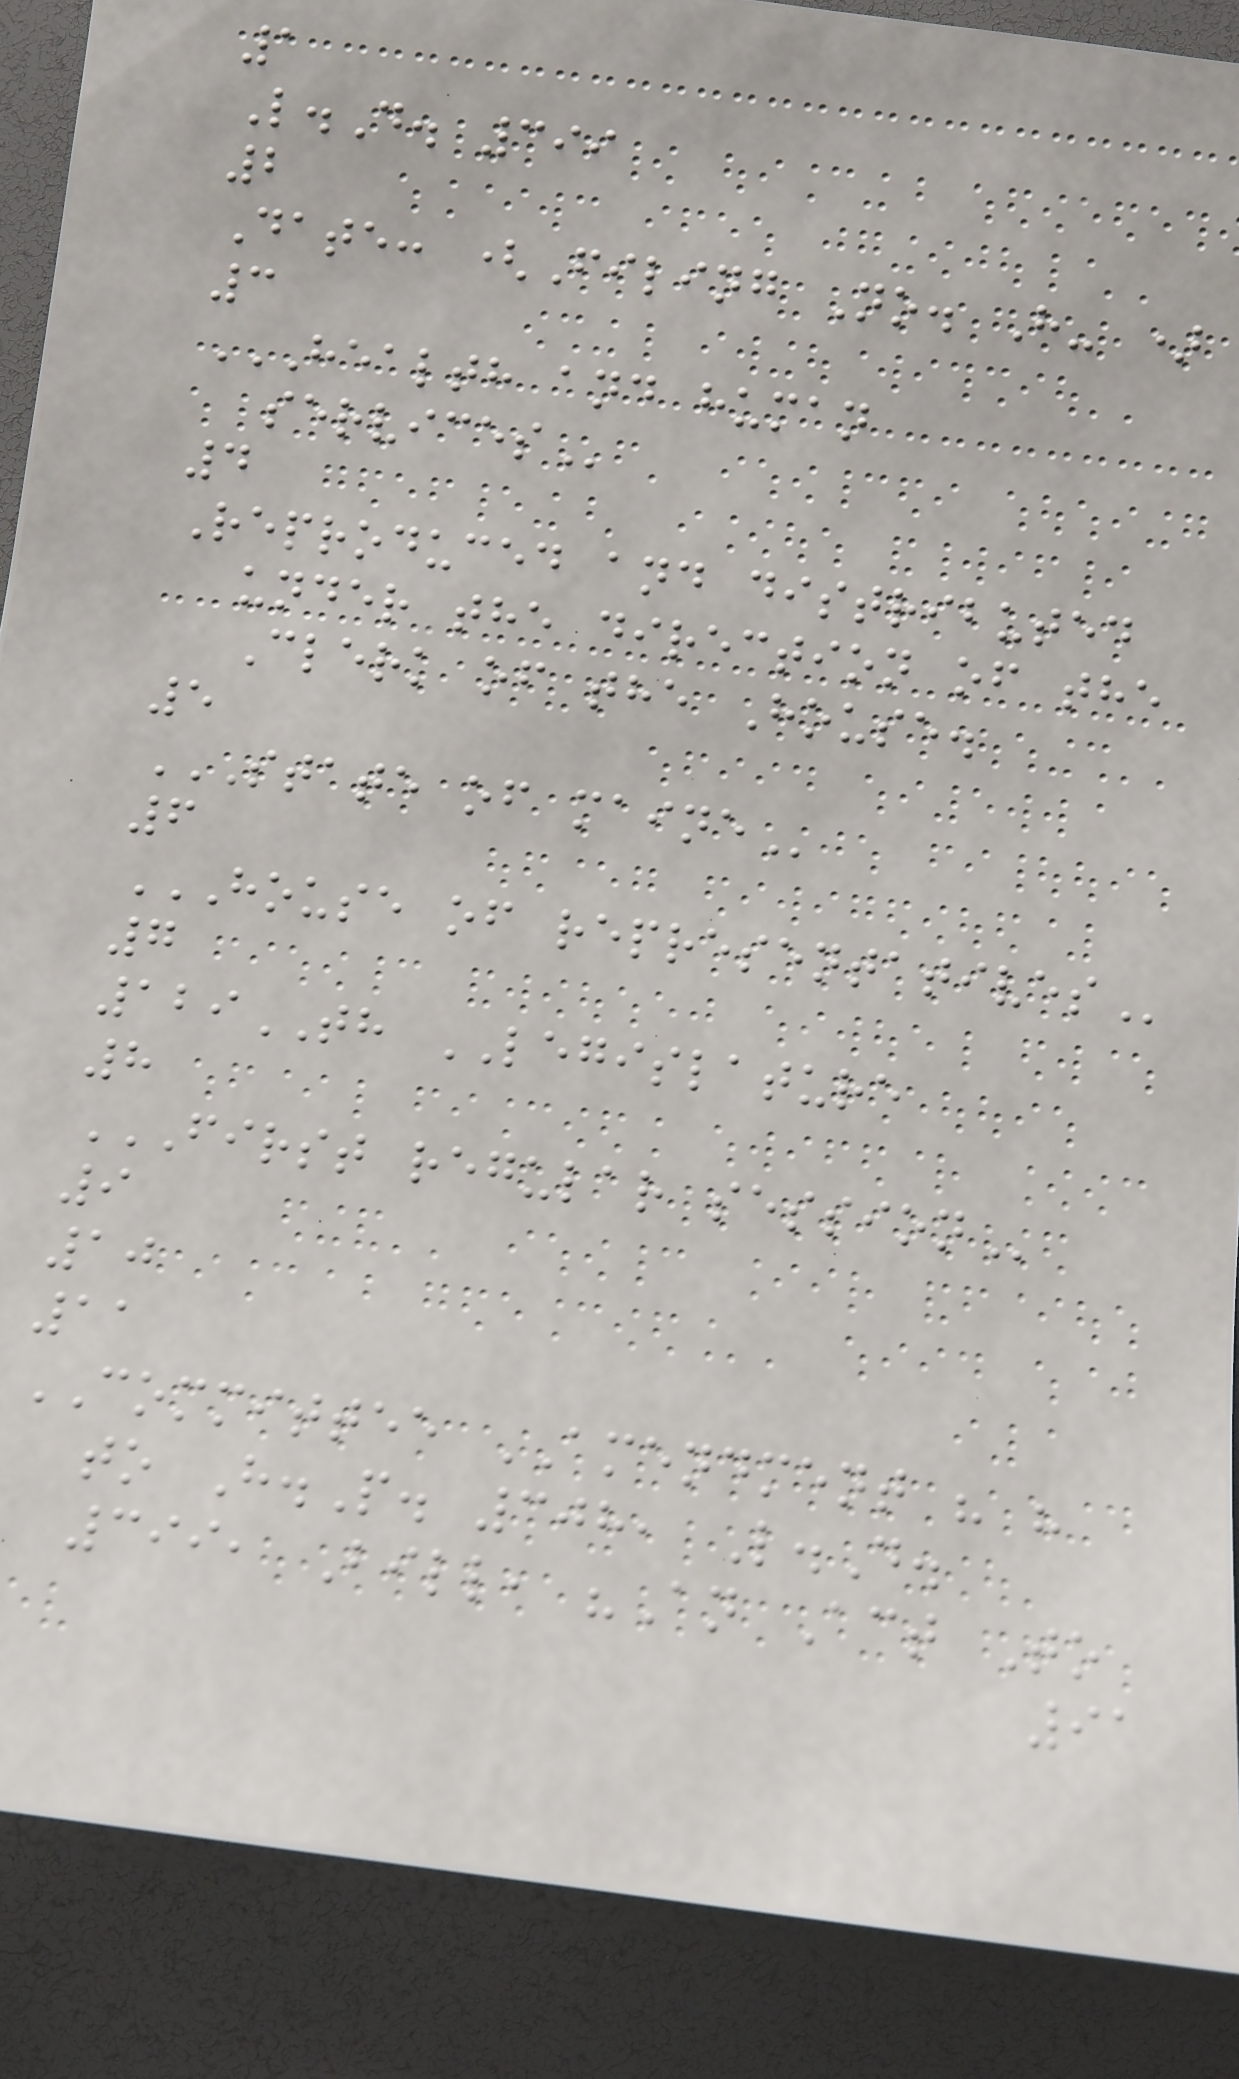1
L.D. 399
2
Date: (Filing No. H- )
3
HEALTH AND HUMAN
SERVICES
4
Reproduced and distributed
under the direction of the
Clerk of the House.
5
STATE OF MAINE
6
HOUSE OF REPRESENTATIVES
7
129TH LEGISLATURE
8
FIRST REGULAR SESSION
9
10
11
COMMITTEE AMENDMENT " "
to H.P. 308, L.D.
399, Bill, "An Act To
91
